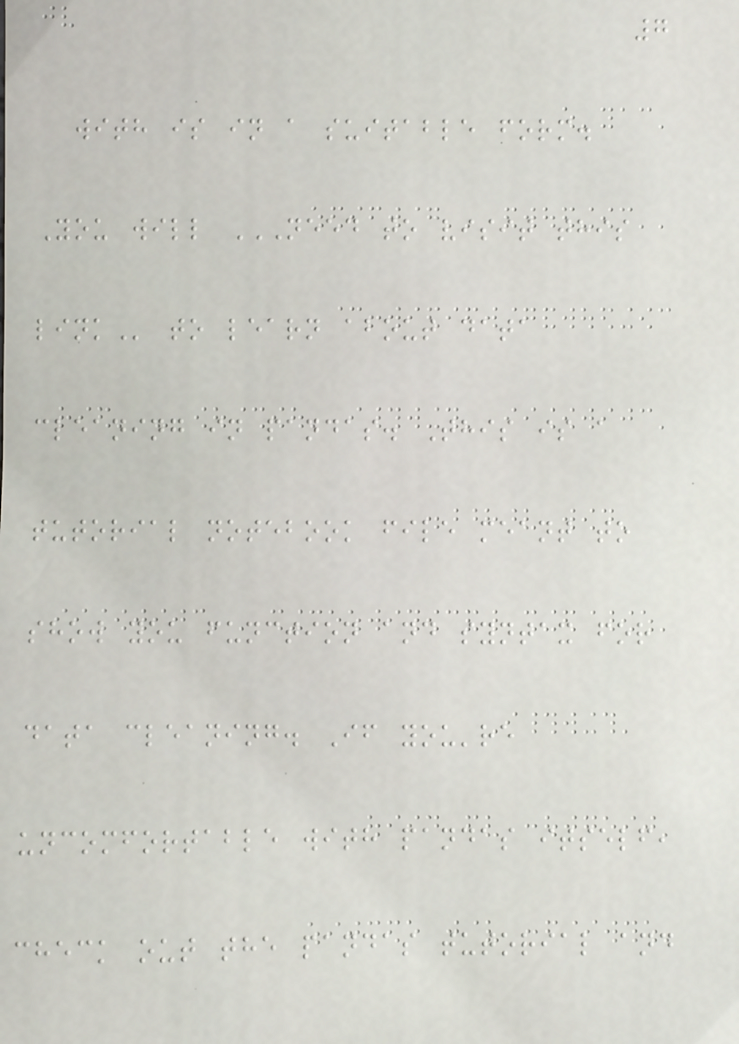7
with is in a suitable form.
You will NEED TO VISIT THIS
LINK to learn about data
cleaning in pandas. This is a
tutorial notebook file meant to
show you function and syntax for
data cleaning. If you're
uncomfortable with pandas itself,
check out the pandas tutorial and
